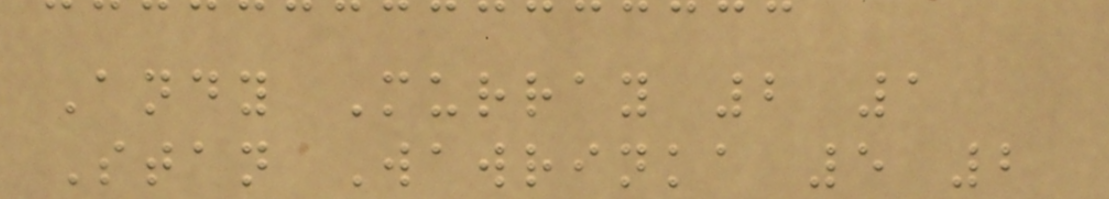Andy Murray 2 1
Stan Wawrinka 5 2
